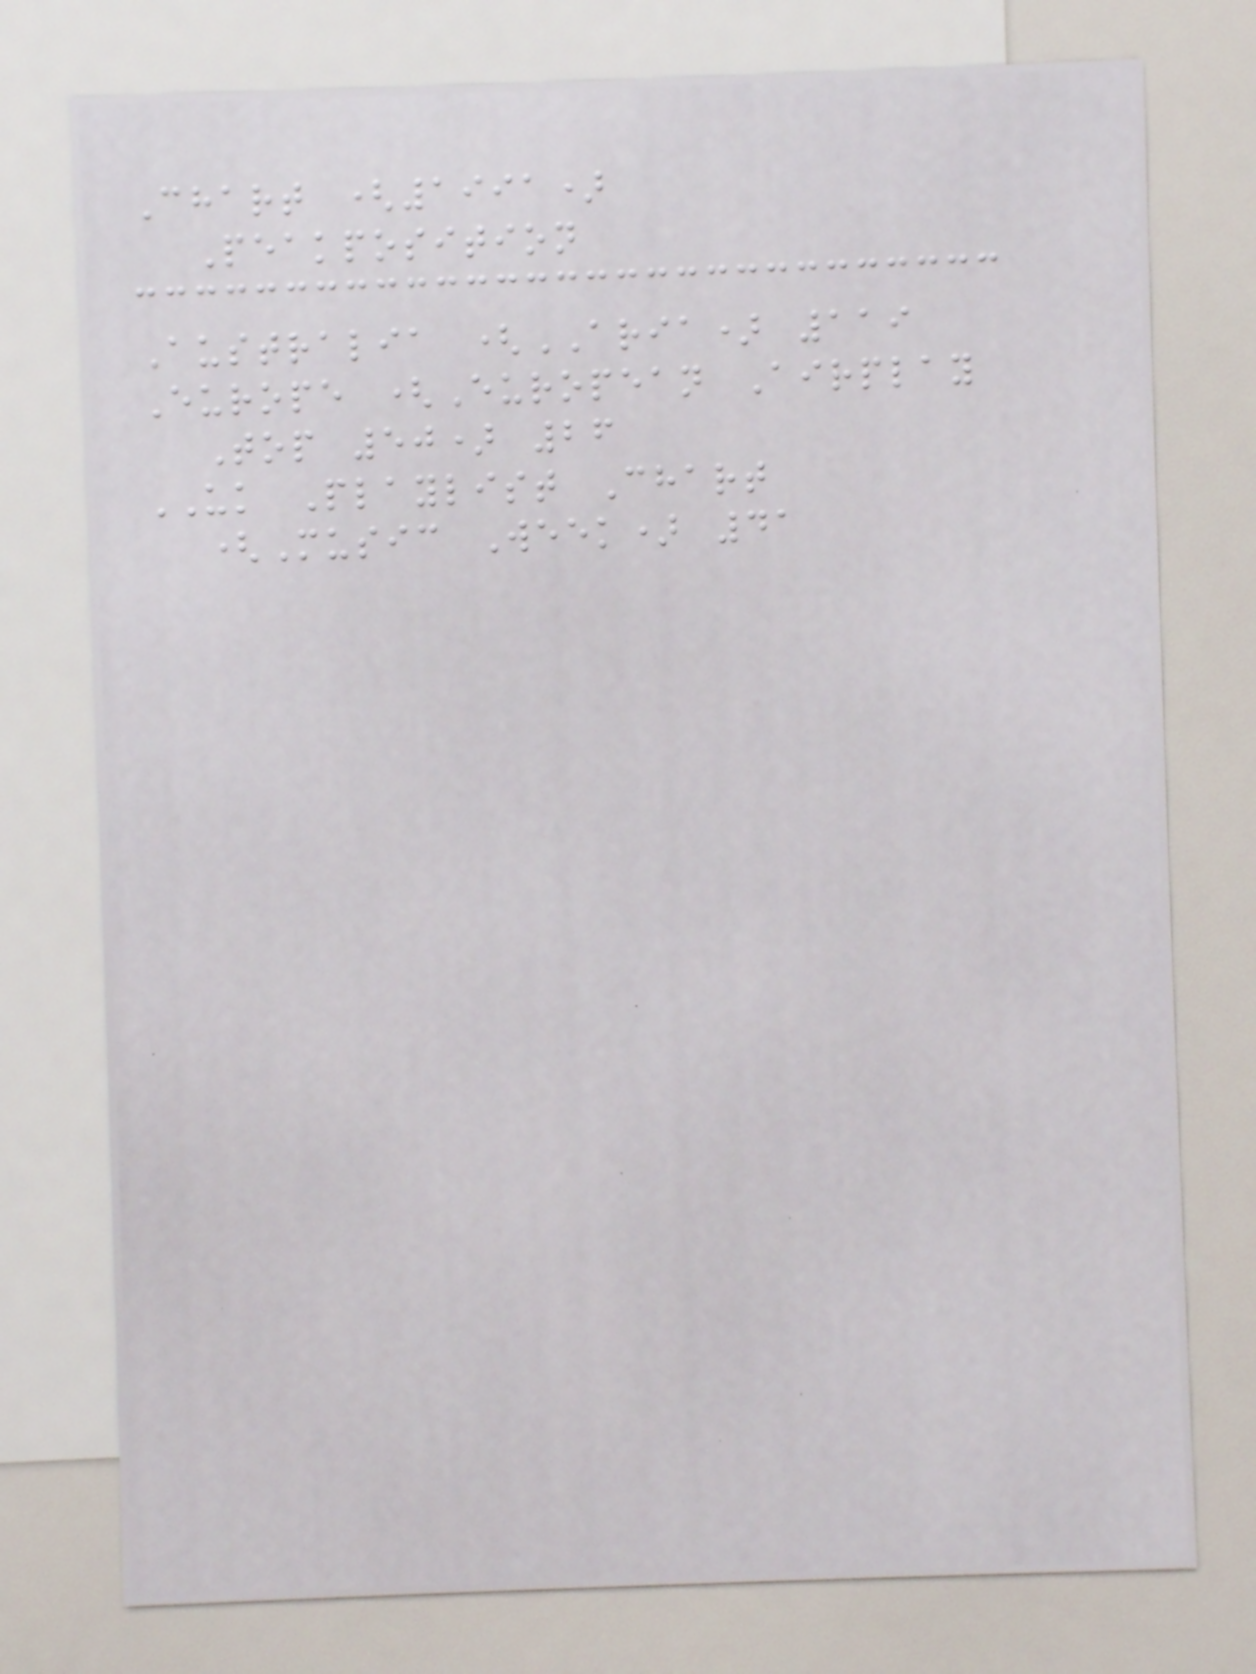Chart (1991)
Peakposition
Australia (ARIA) 119
Europe (European Airplay
Top 50) 26
UK Playlist Chart
(Music Week) 41
